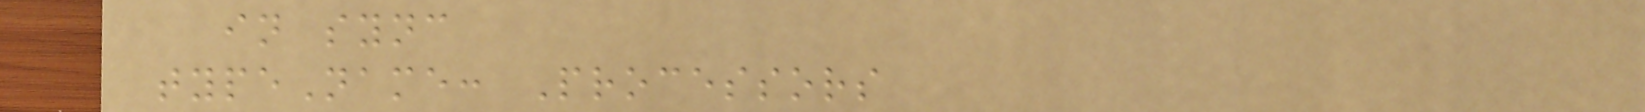in sync
typeName: Processors
